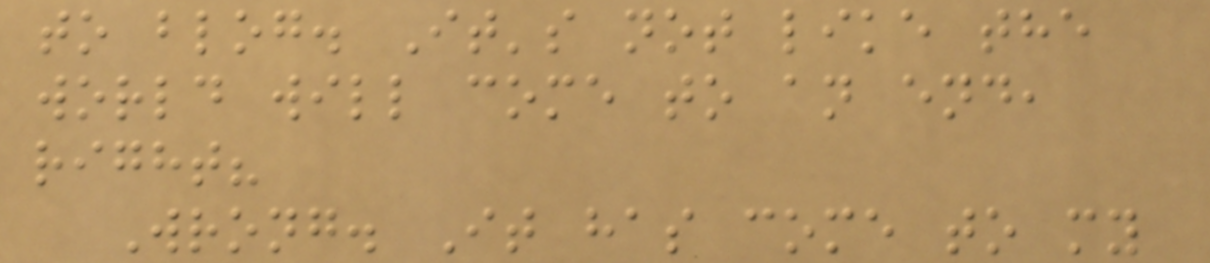to blog. It's not like the
world will come to an end,
right?
Wrong. It has come to my
